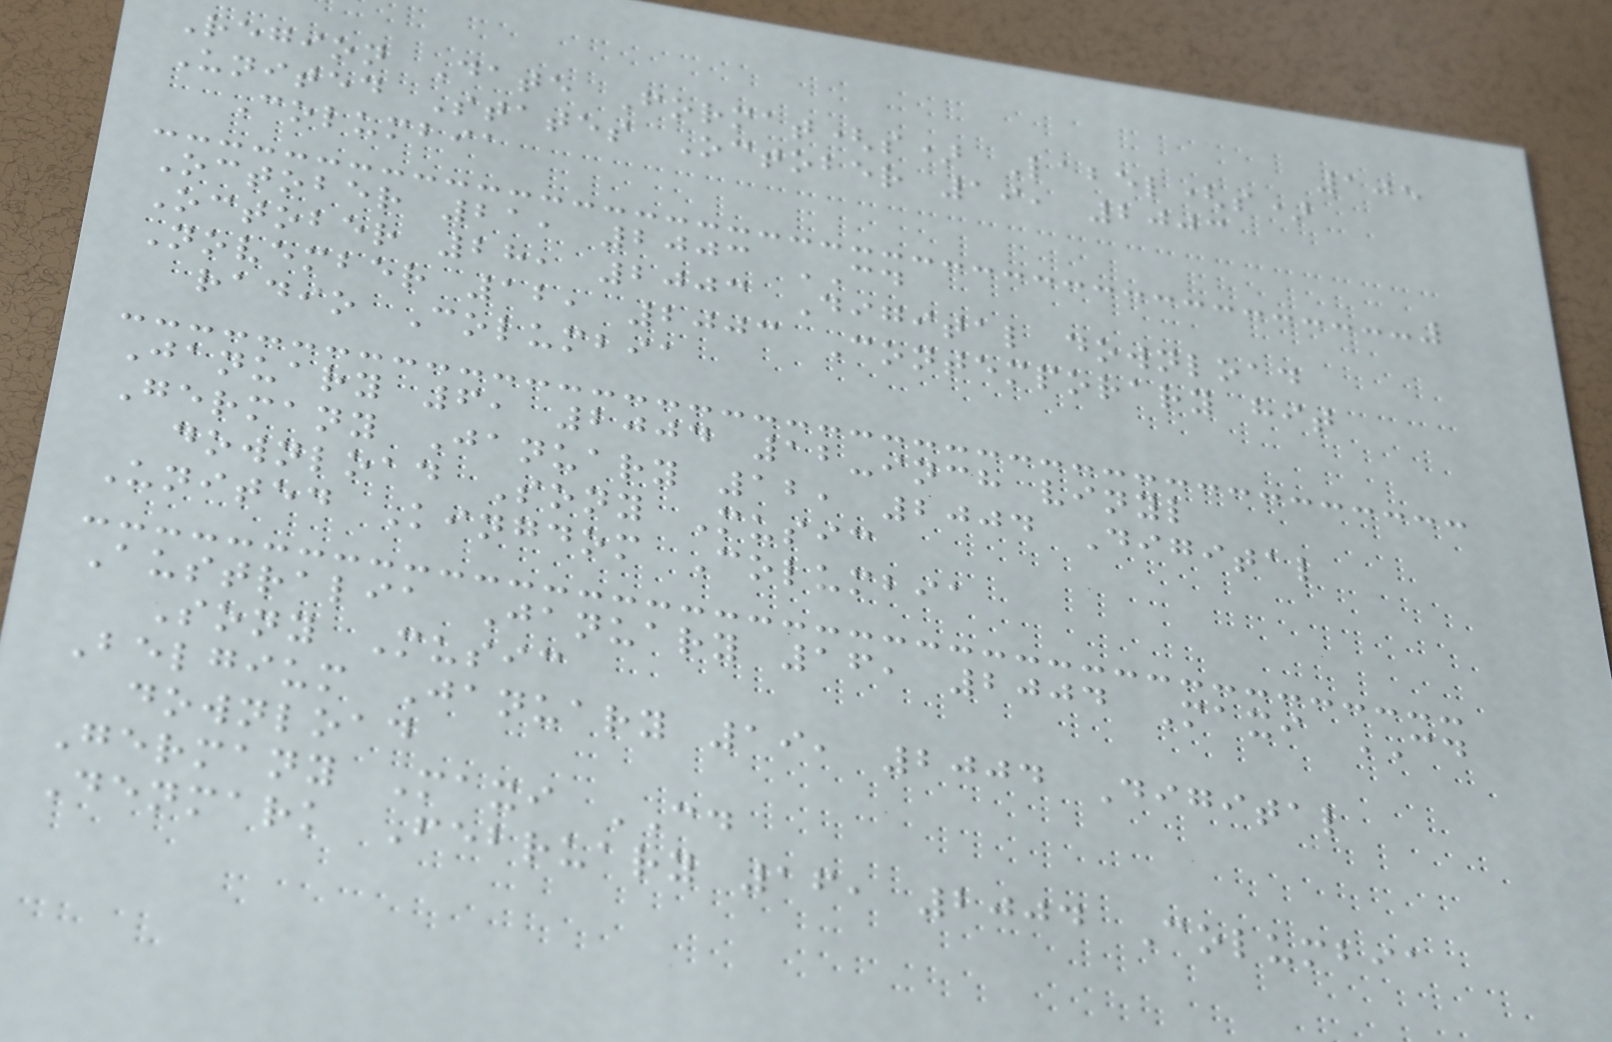105
Region Date Format(s) Label(s)
United States October 19, 2003
Columbia
October 21, 2003 CD
October 28, 2003 Digital download
November 12, 2003 Contemporary hit
radio Columbia
January 6, 2004 12-inch vinyl
Germany January 12, 2004 Digital
download Sony Music
United Kingdom Columbia
Australia January 16, 2004 Maxi CD
Sony Music
Belgium January 19, 2004 Digital
download
Germany Maxi CD
Denmark February 16, 2004 Columbia
